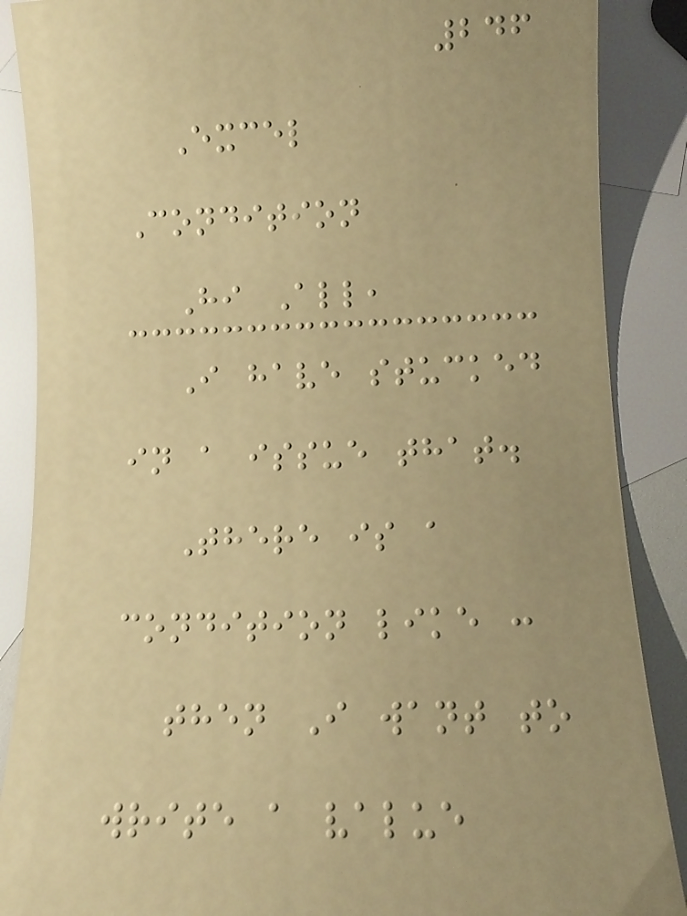246
Excel
Condition
Hi All,
I have stucked
in a issue that.
There is a
condition like :
then I want to
write a value
